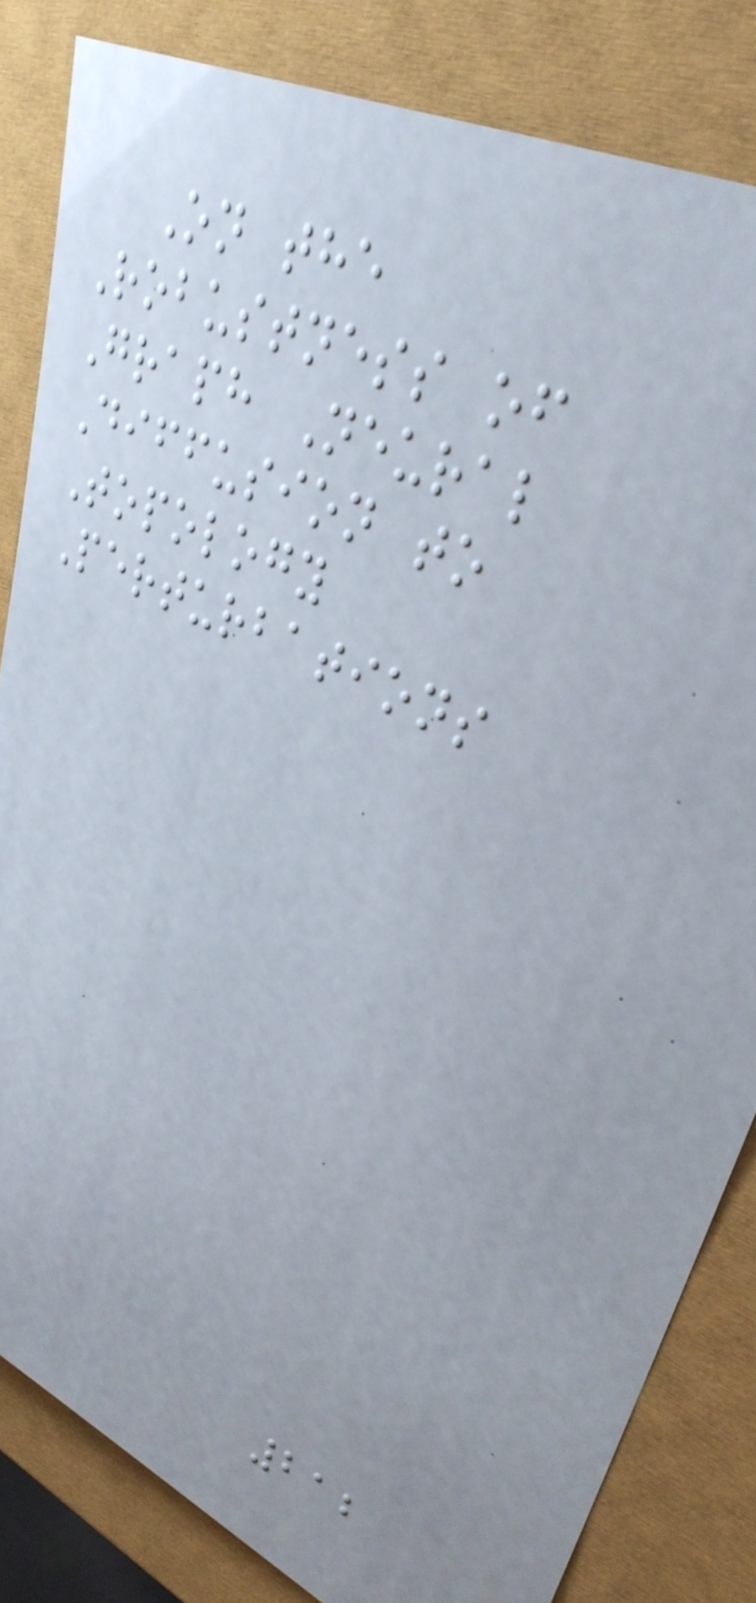On the
Robustness of
Graph Neural
Diffusion to
Topology
Perturbations
212
